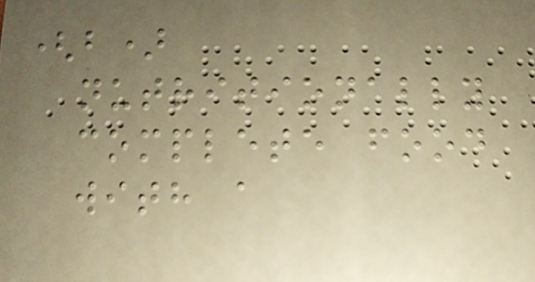(b)
nutritionally
complete food
with a
